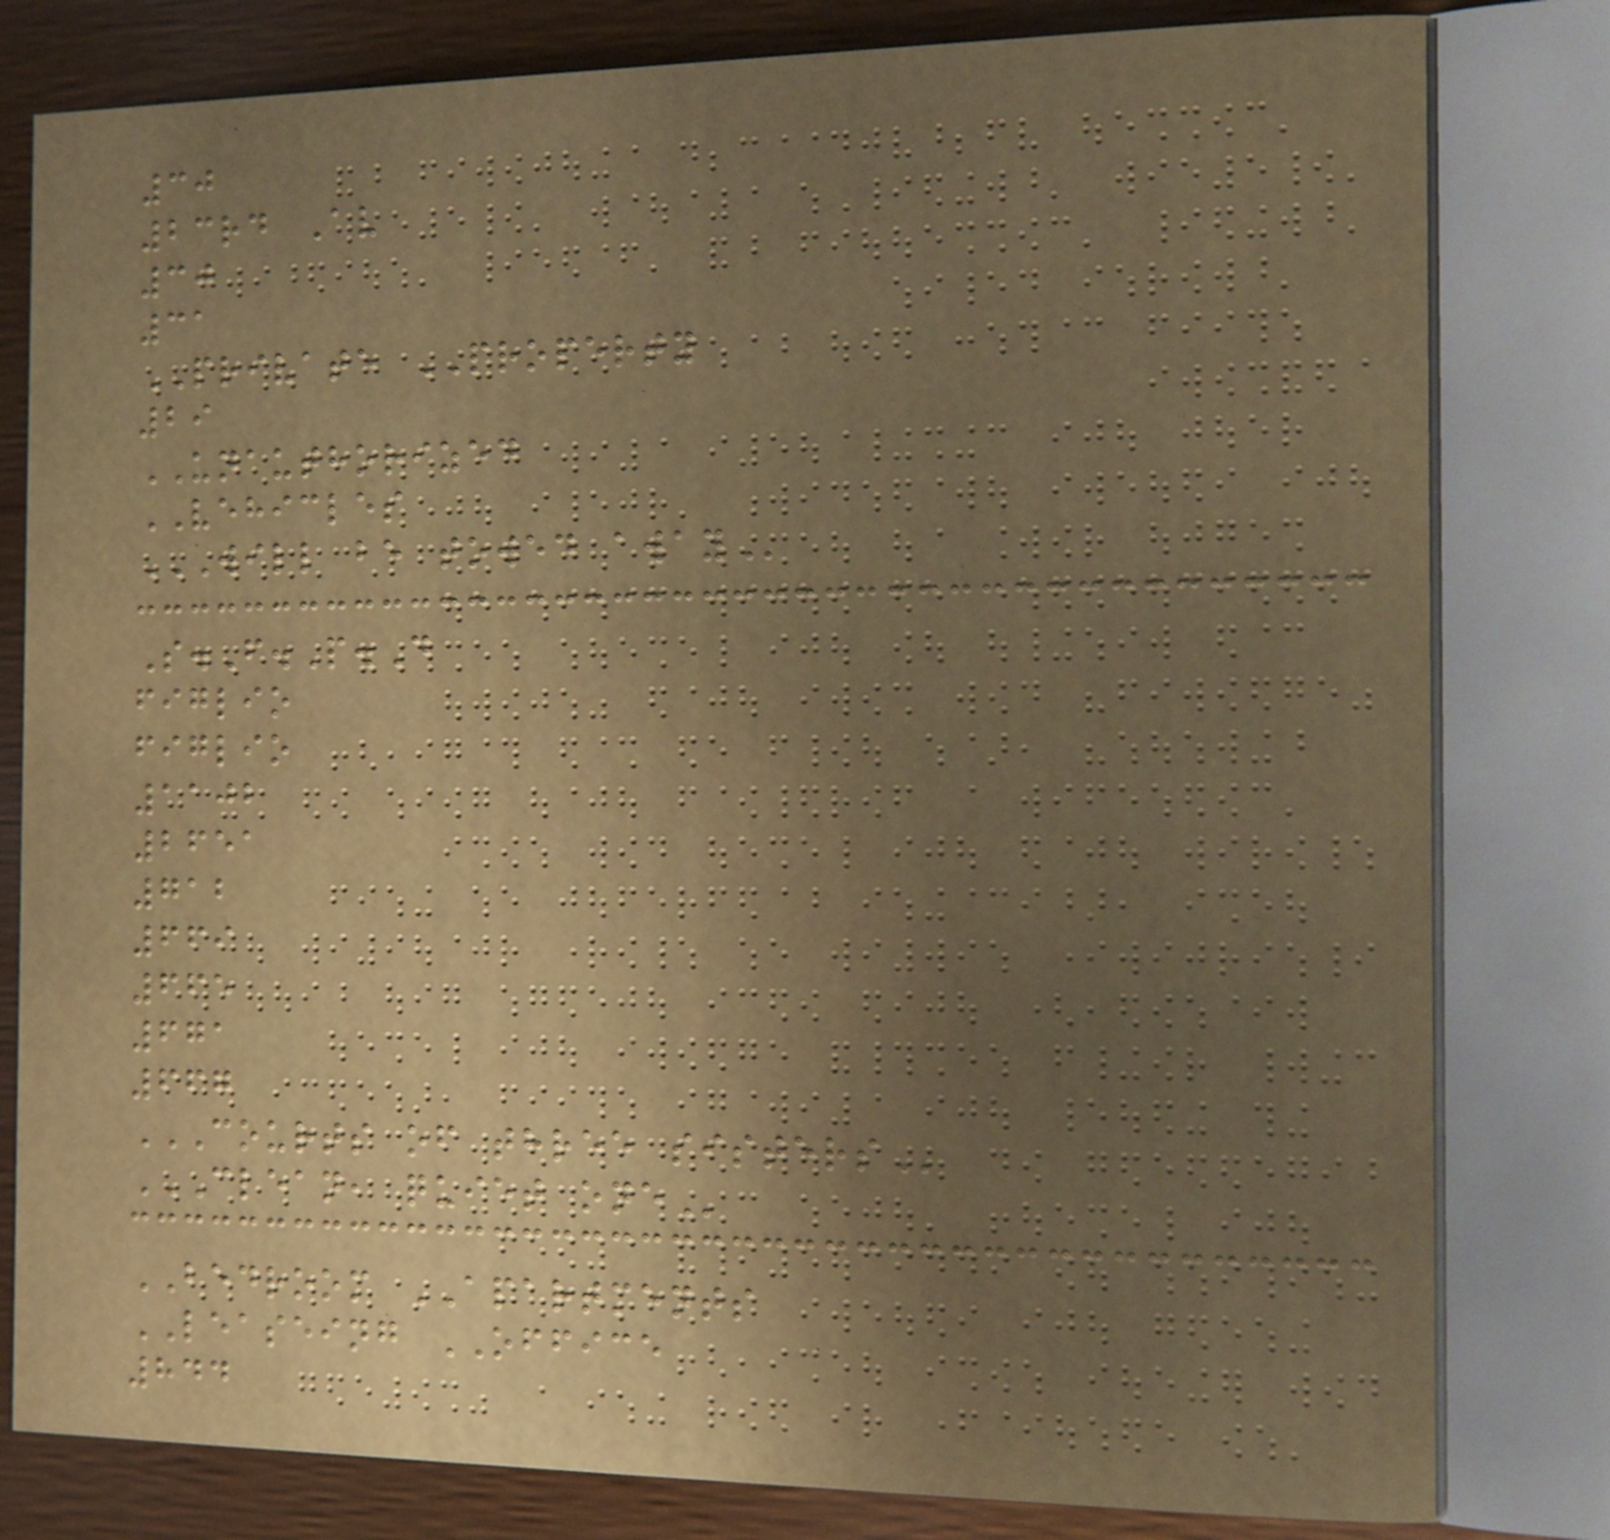30
23rd Av
30
31
PRIVATE PROPERTY
29
UNAUTHORIZED
VEHICLES
WILL BE TOWED AWAY
S.F.P.D
figlio
figlio
1102
2651
712
669
665
671
667
COURTS OF THREE SISTERS
CLEAN, QUIET ONE
BEDROOM APARTMENTS
LEASEING OFFICE
844
